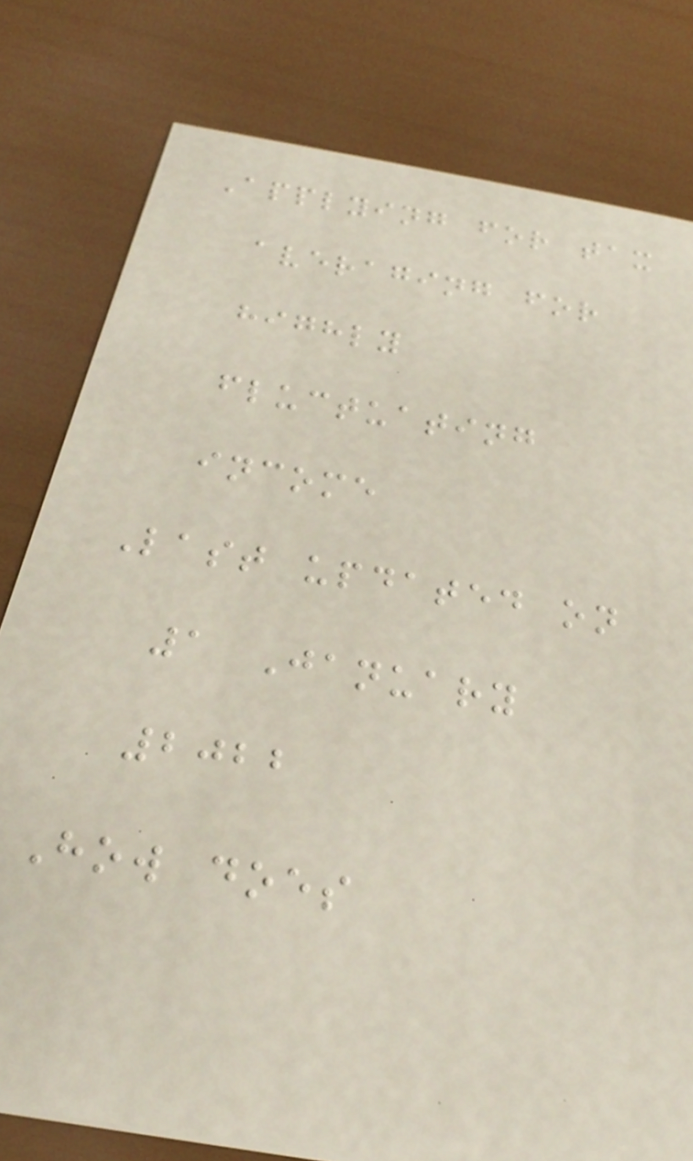Applying for tax
averaging for
highly
fluctuating
income
Last updated on
1 January
2022
How does
